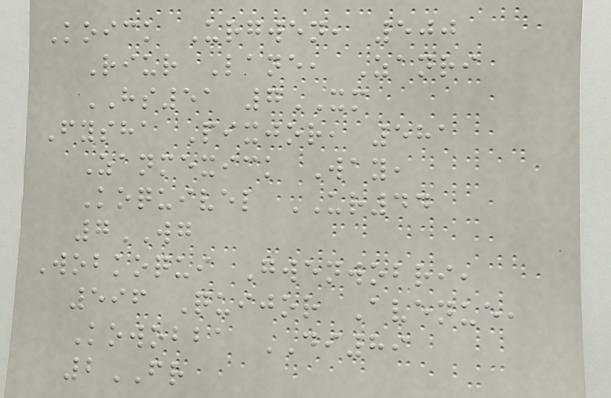Koick Urgwen, 500
Riur Lane, Zanri
HS51 7XM
Fysha Pixjor, 581
Zanmexick Way,
Koquivel UR44
7WG
Wobkoqui Gwenwobri,
596 Quijor Avenue,
Kowobba DI89
2FR
